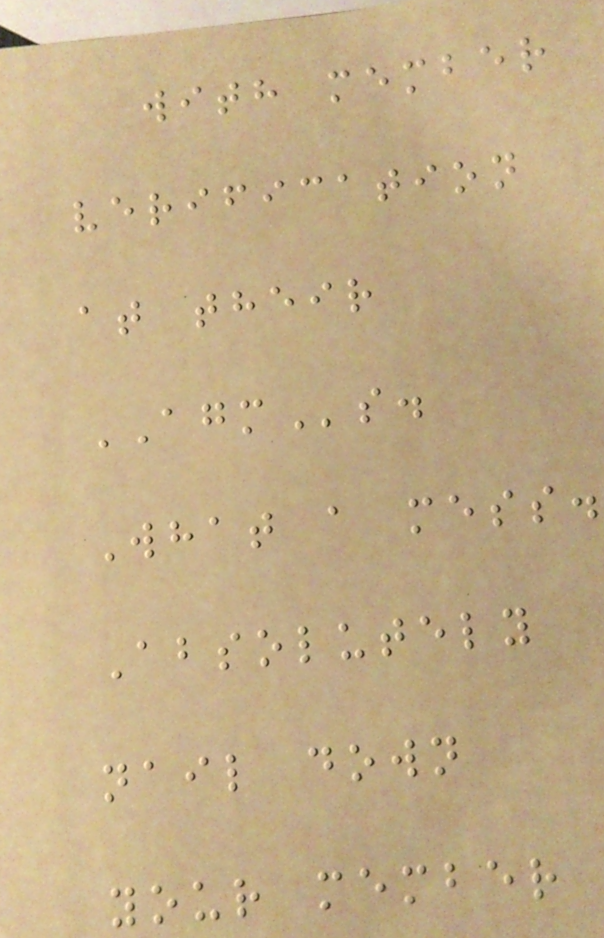with member
verification
at their
AGMs.
What a mess.
Absolutely
nail down
your member
